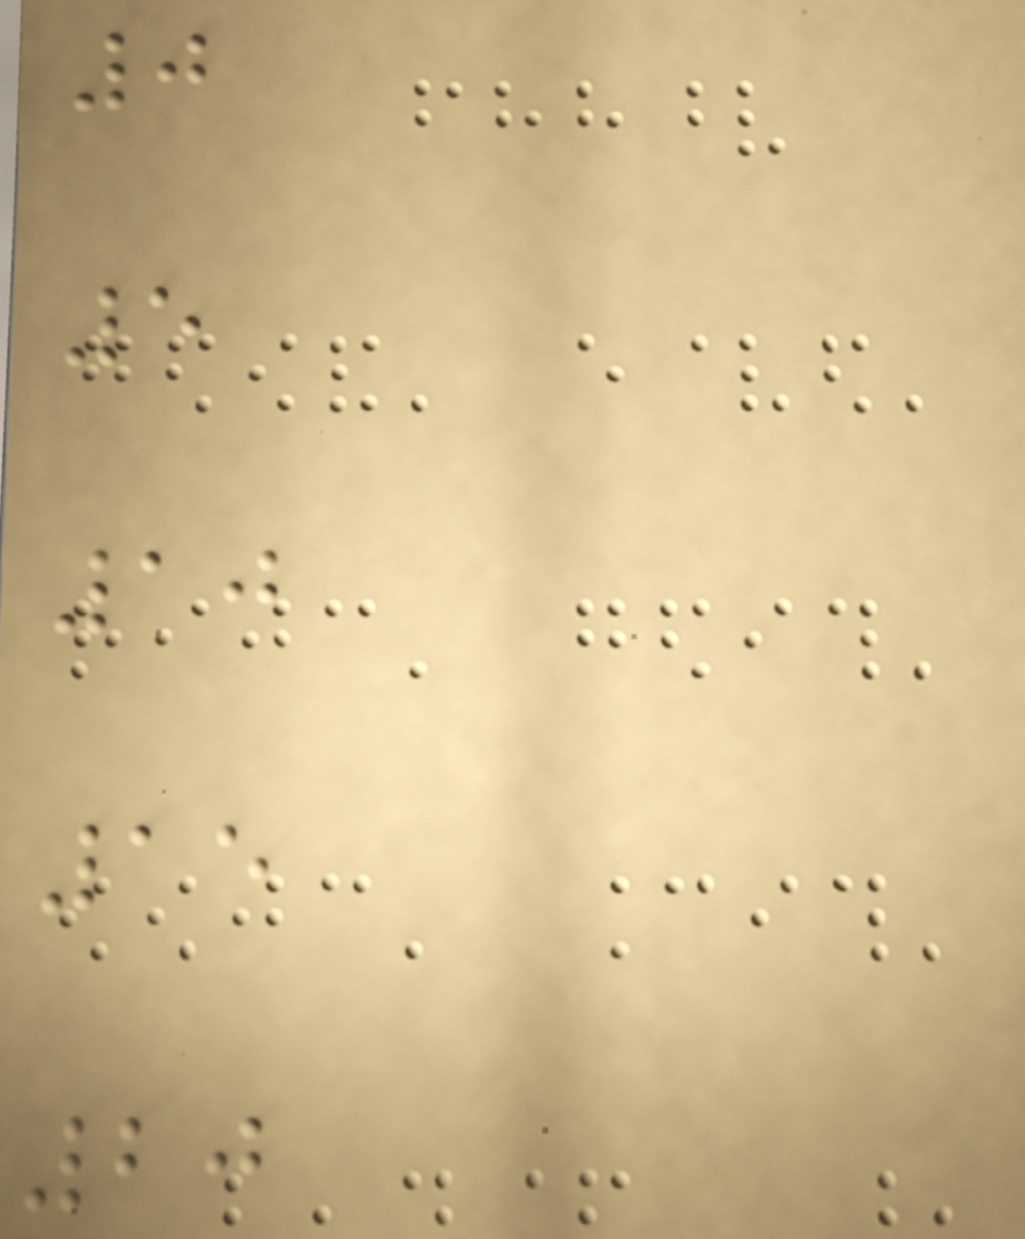0
5
10
15
20
